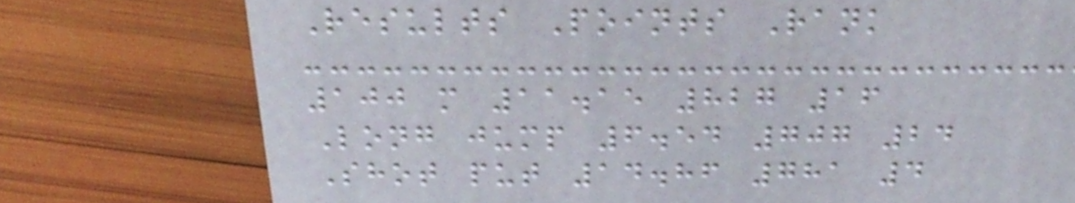Results Points Rank
100 m 11.15 827 16
Long jump 6.54 707 24
Shot put 14.86 781 4
